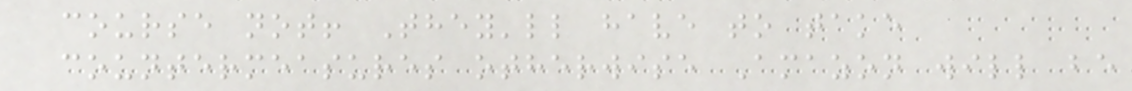course not! They'll have to take
countermeasures otherwise Amazon will be
